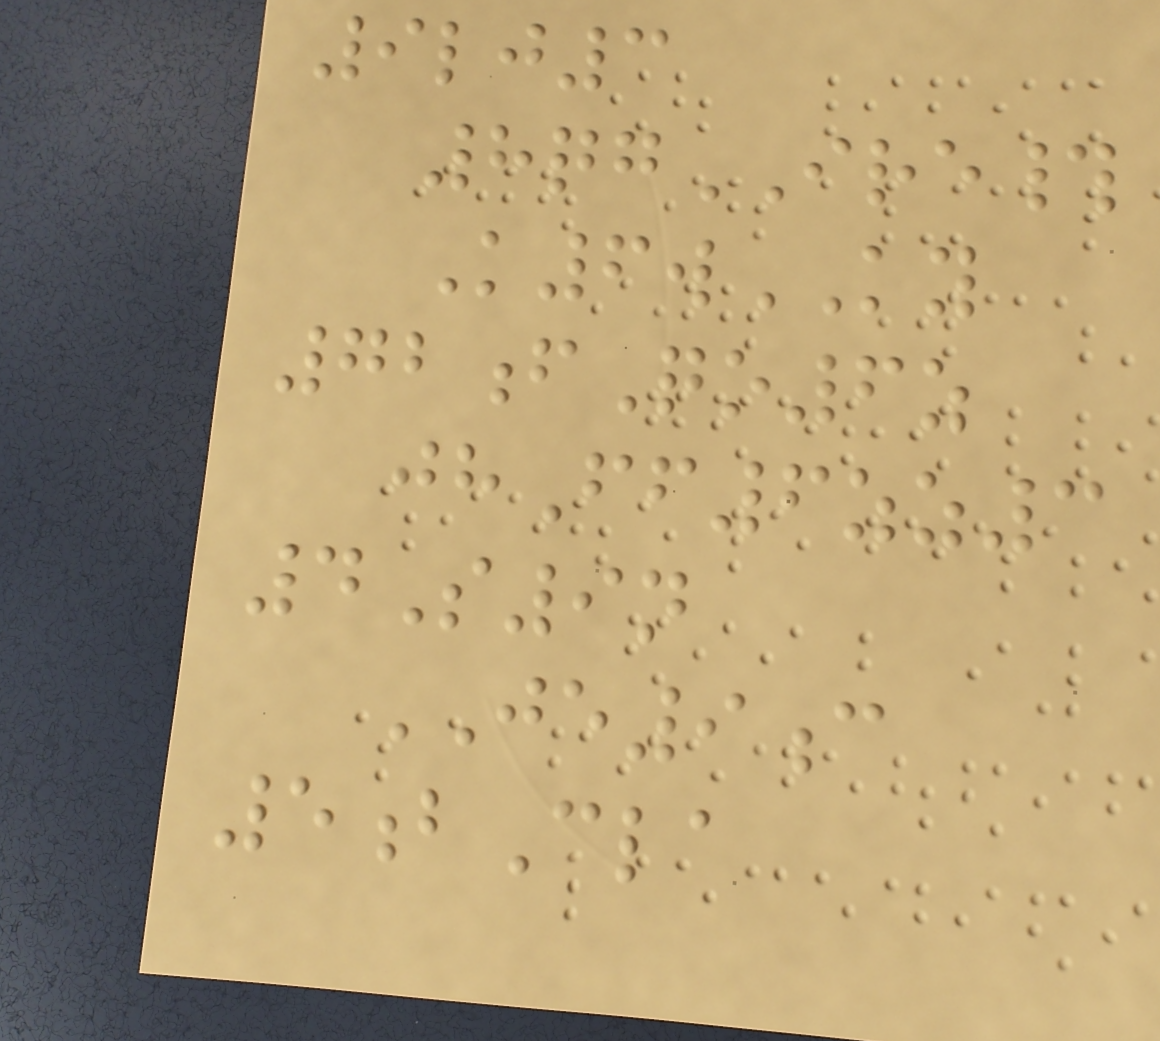9lj3
8qgIRE#
K6wKY
72fQo6z
jhFf6zz3
4S9n
JE9c
5bCla
